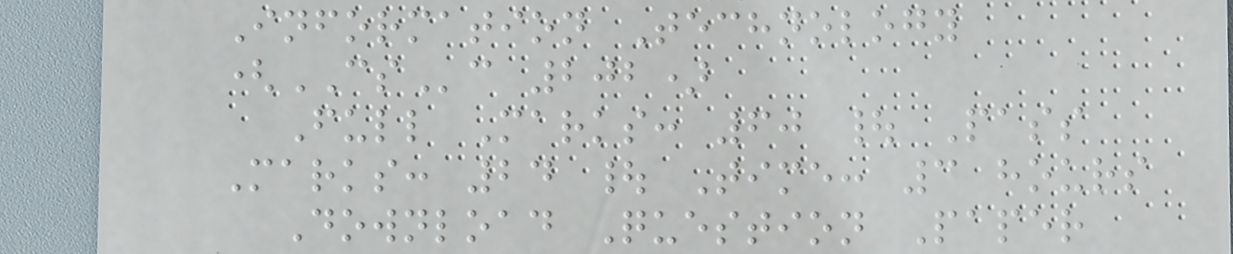Information Technology
(CSc 202)
Full Marks: 60 | Pass
Marks: 24 | Time: 3 hours
Download Question Paper
